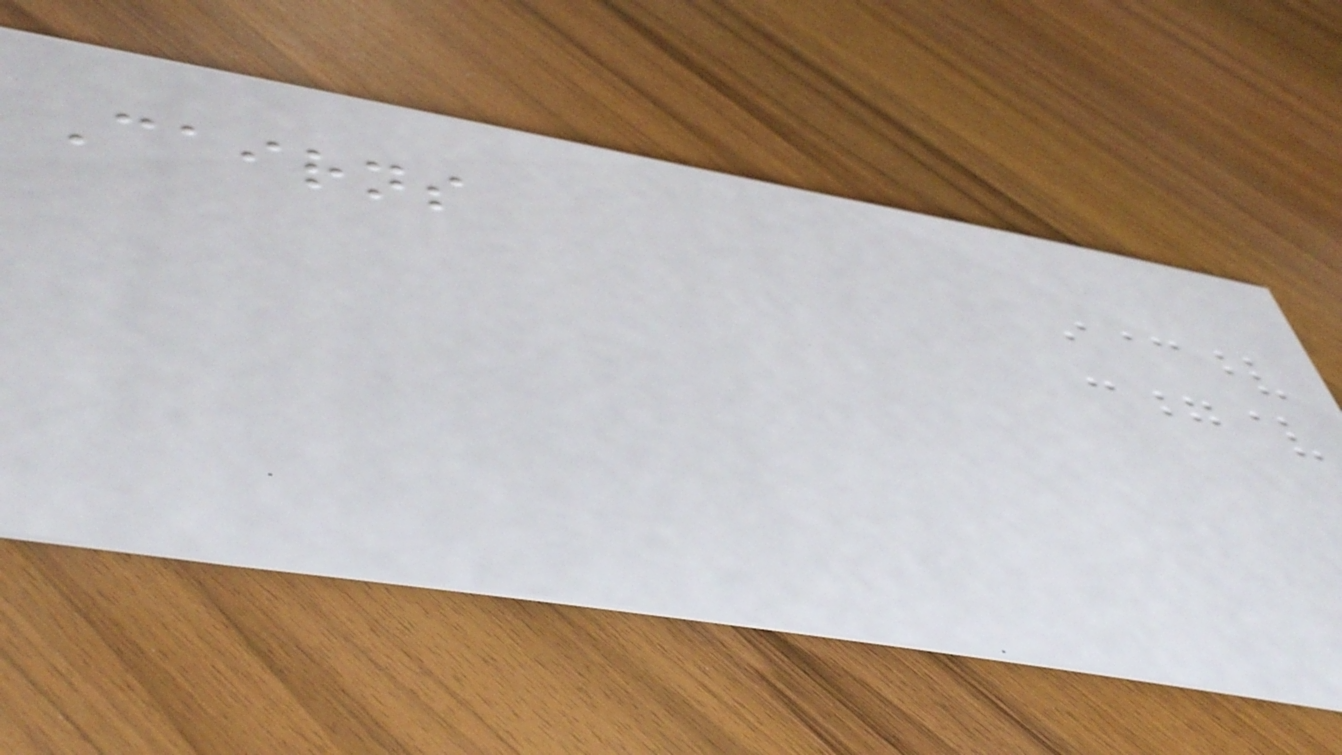Cairns
